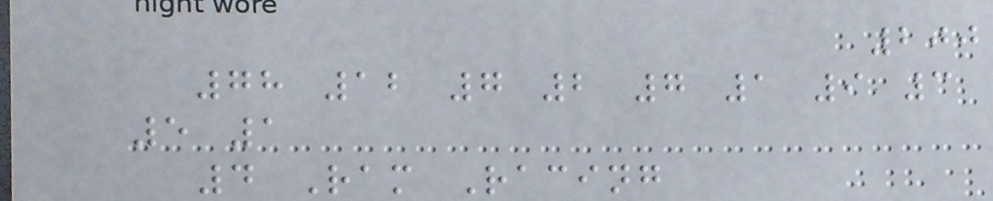200
78 12 7 2 7 1 9 3
5 1
4 Ram Racing
